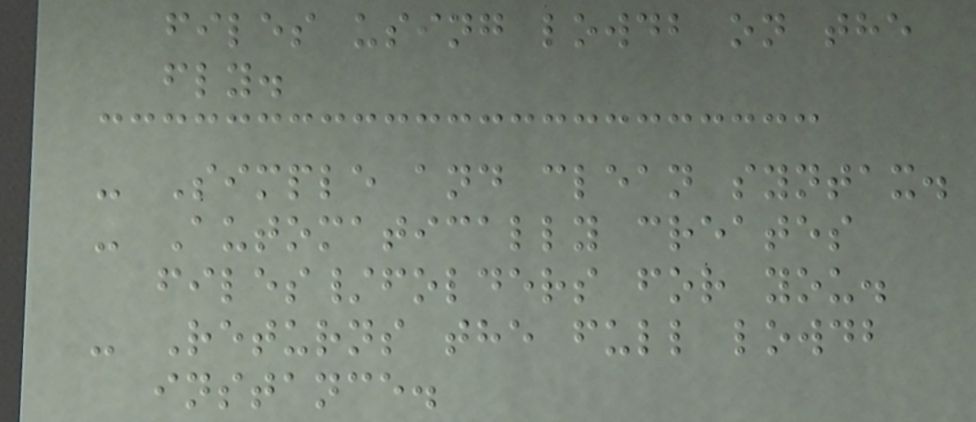files using lowdb on the
fly.
- Simple and clean syntax.
- Automatically creates
files/folders for you.
- Returns the full lowdb
instance.
